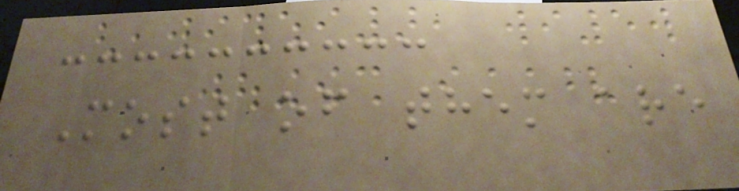Most of them are
